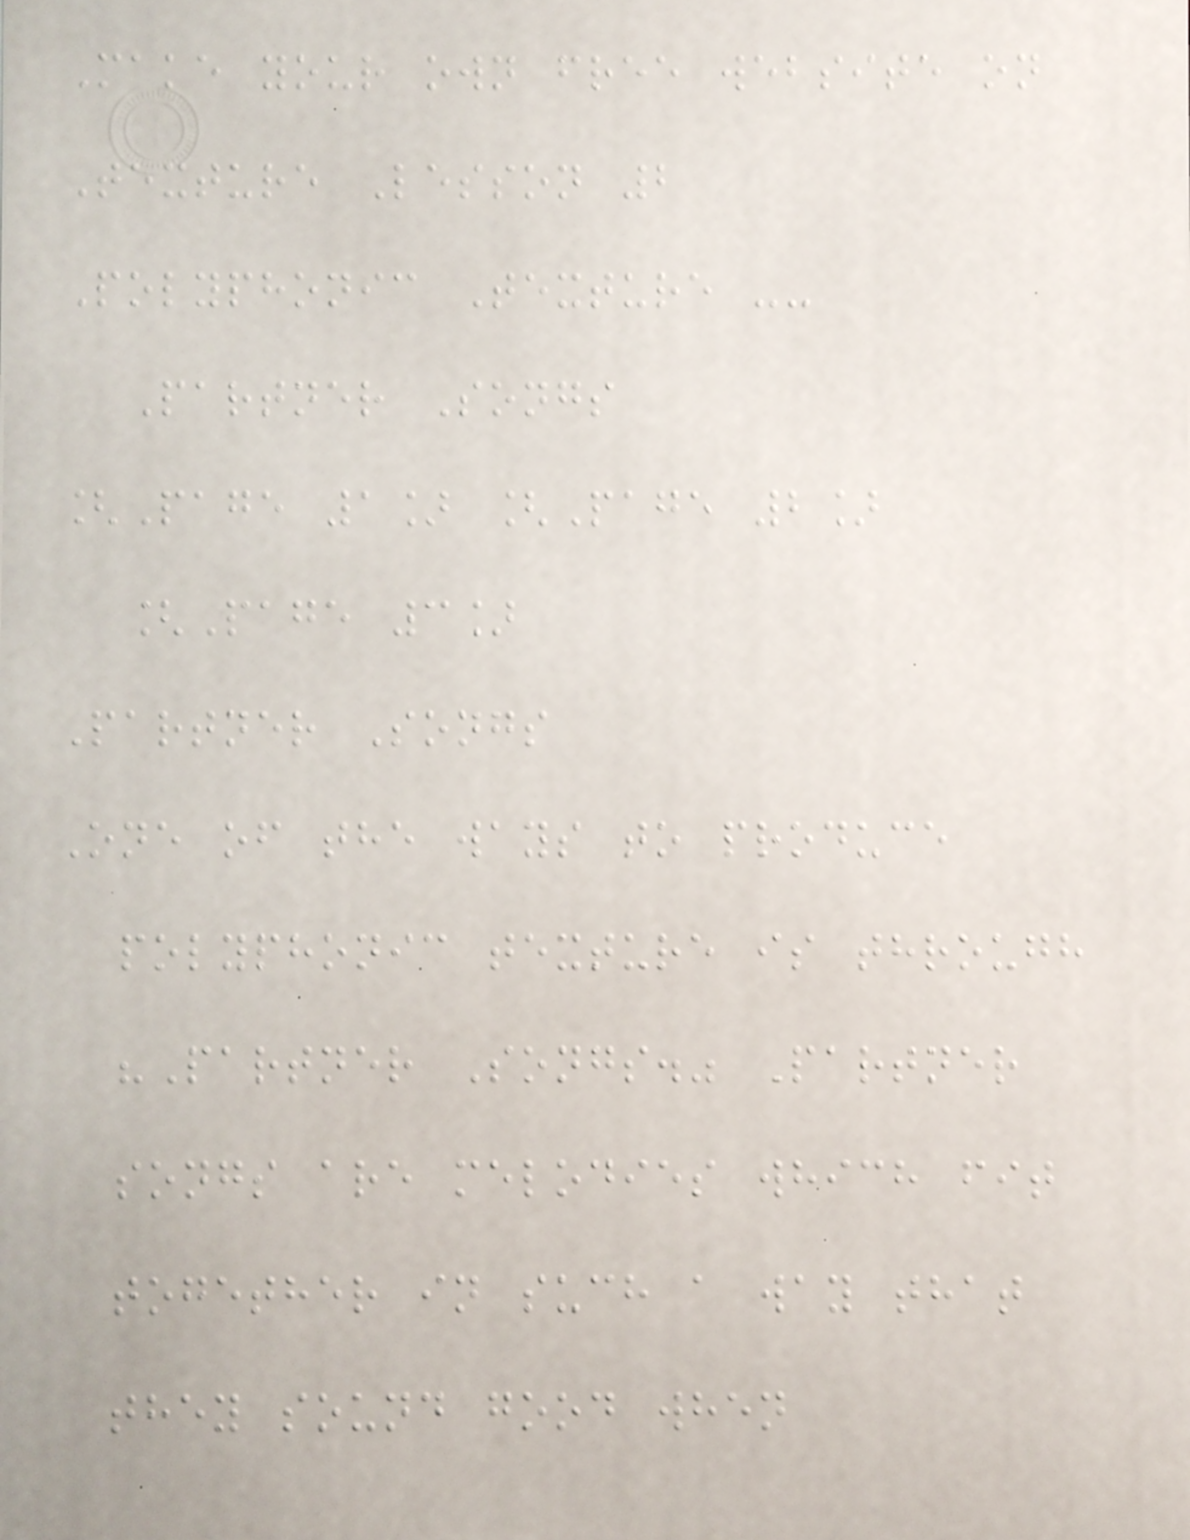Make your own free website on
Texture Lesson 2
Polyphonic Texture --
Partner Songs
[Page 1] [Page 2]
[Page 3]
Partner Songs
One of the ways to produce
polyphonic texture is through
"Partner Songs." Partner
songs are melodies which fit
together in such a way that
they sound good when
